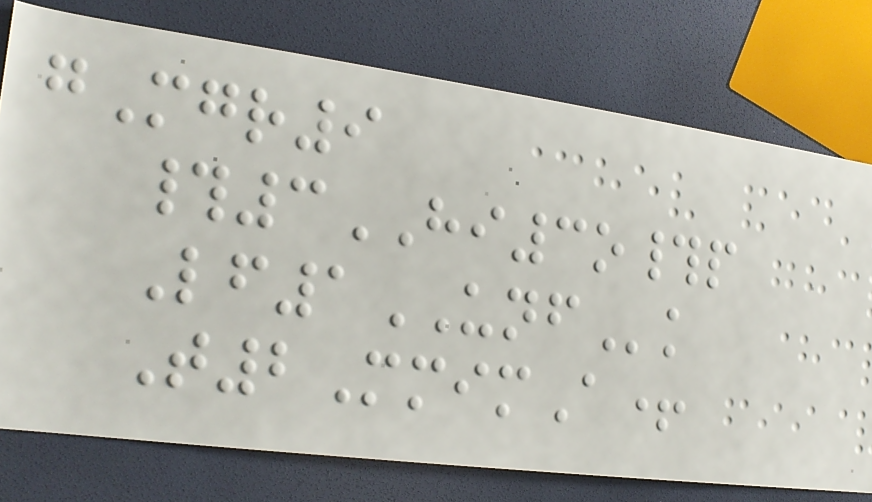gMgr9
#3HI3o#p
Lf1UNFk
T2MmimA+
